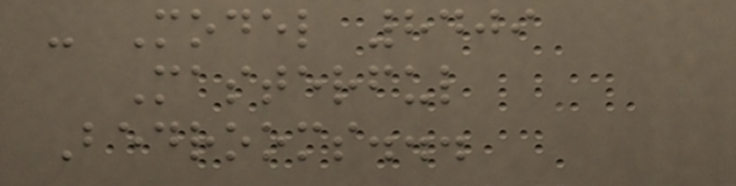- Model 8409
Masterful
Bedrooms...
